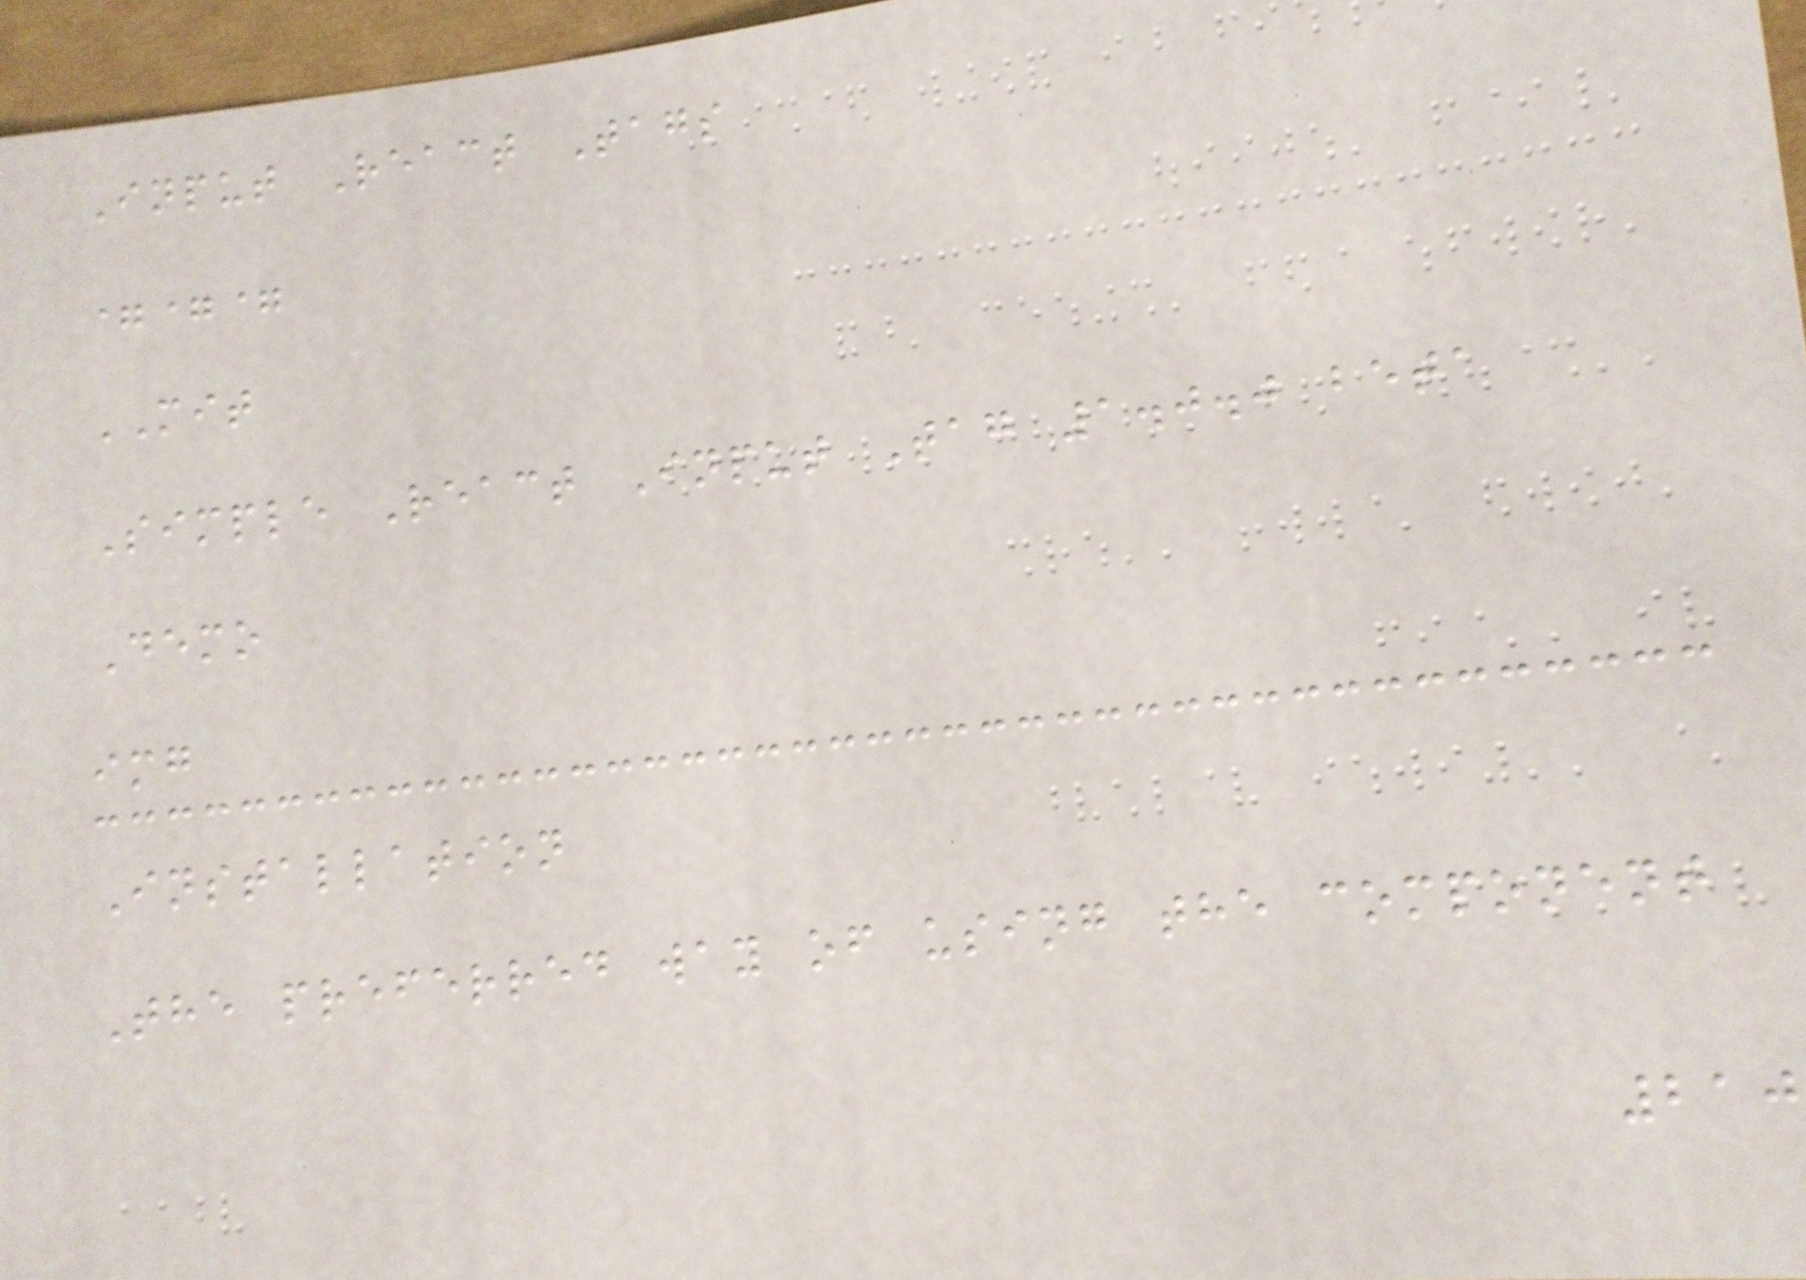Input React Tags
===
MIT
Simple React Input Tag 1.0.0 beta
Demo
img
Installation
The preferred way of using the component
210
